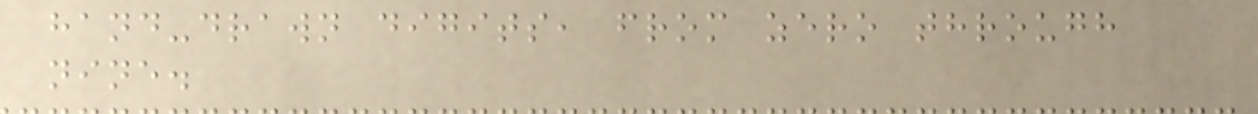hand-drawn digits, from zero through
nine.
